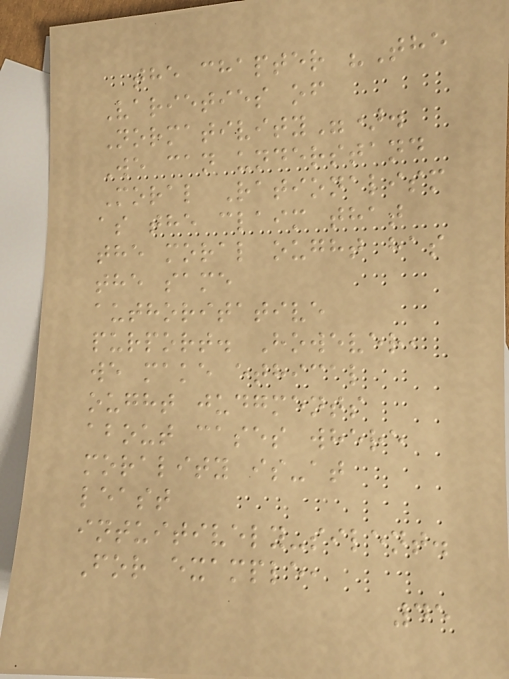the chapter "The
Varieties of
Normativity").
We can understand
Moral Rationalism
as the claim that
the moral ought has
the same
authoritative
purport. However,
we make ethical
ought judgments
about cases where
morality is-at
least
intuitively-silent.
For example,
45
